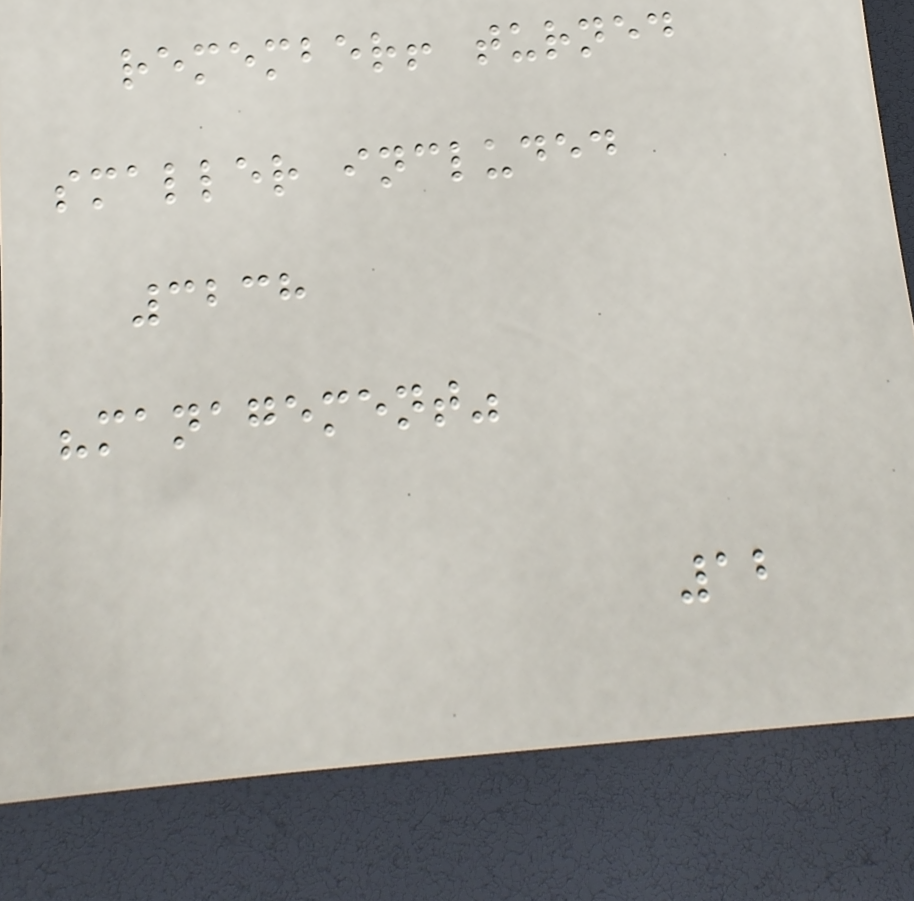remember! turned
smaller included
3238
"management"
12
